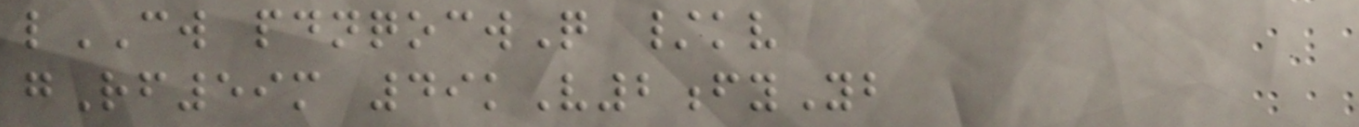lCW pdnqocwQ /kv
gRf59m 49kV2fyYb
